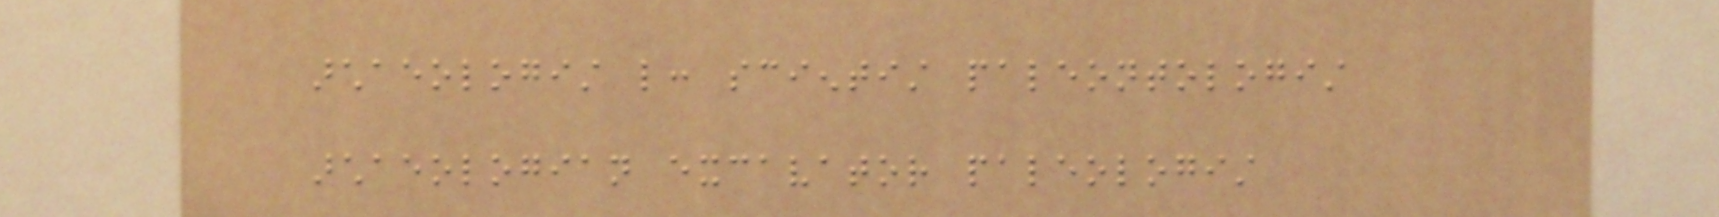archaeologist like: scientist paleontologist
archaeologian excavator paleologist
